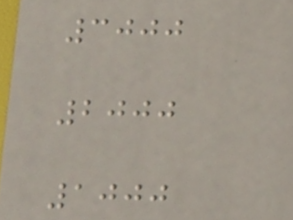3000
2000
1000
